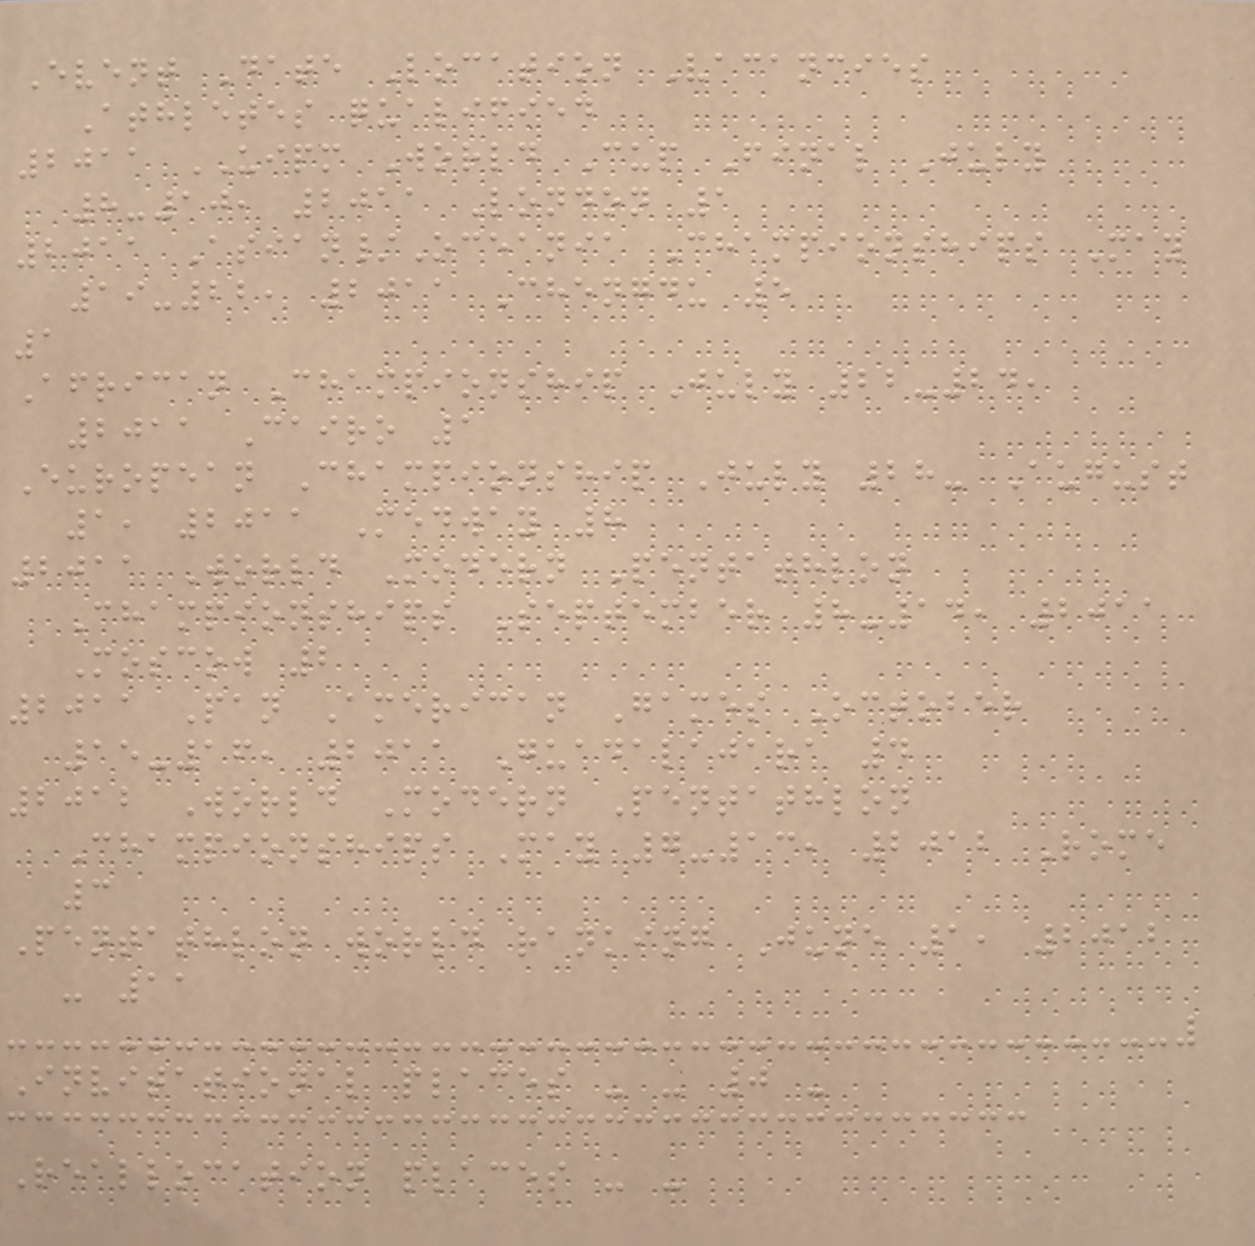Event Date Location Vacancies
Athletes qualified
2011 UIPM World Cup Final July
8-10, 2011 London 1
2011 Asian/Oceania Championships May
19-22, 2011 Chengdu 5
1
African Championship July 22-24,
2011 Cairo 1
European Championship July 28- August
1, 2011 Medway 8
2011 World Modern Pentathlon
Championships September 8-14, 2011
Moscow 2
2011 Pan American Games October
15-16, 2011 Guadalajara 4
2012 World Modern Pentathlon
Championships May 7-13, 2012 Rome
3
Pentathlon world ranking June 1, 2012
- 11
Invitational places - - 0 -
Reallocation places - -
